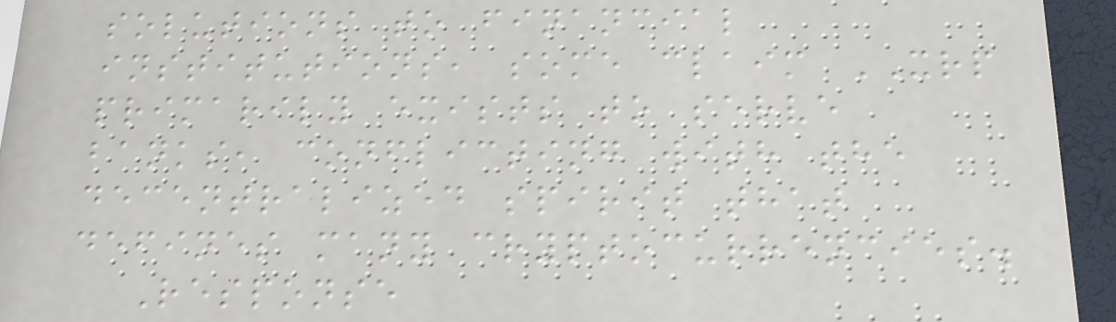solutions to financial
institutions, some claim XRP
primarily exists to serve
banks, conflicting with the
decentralized spirit that
defines many cryptocurrencies.
Response
